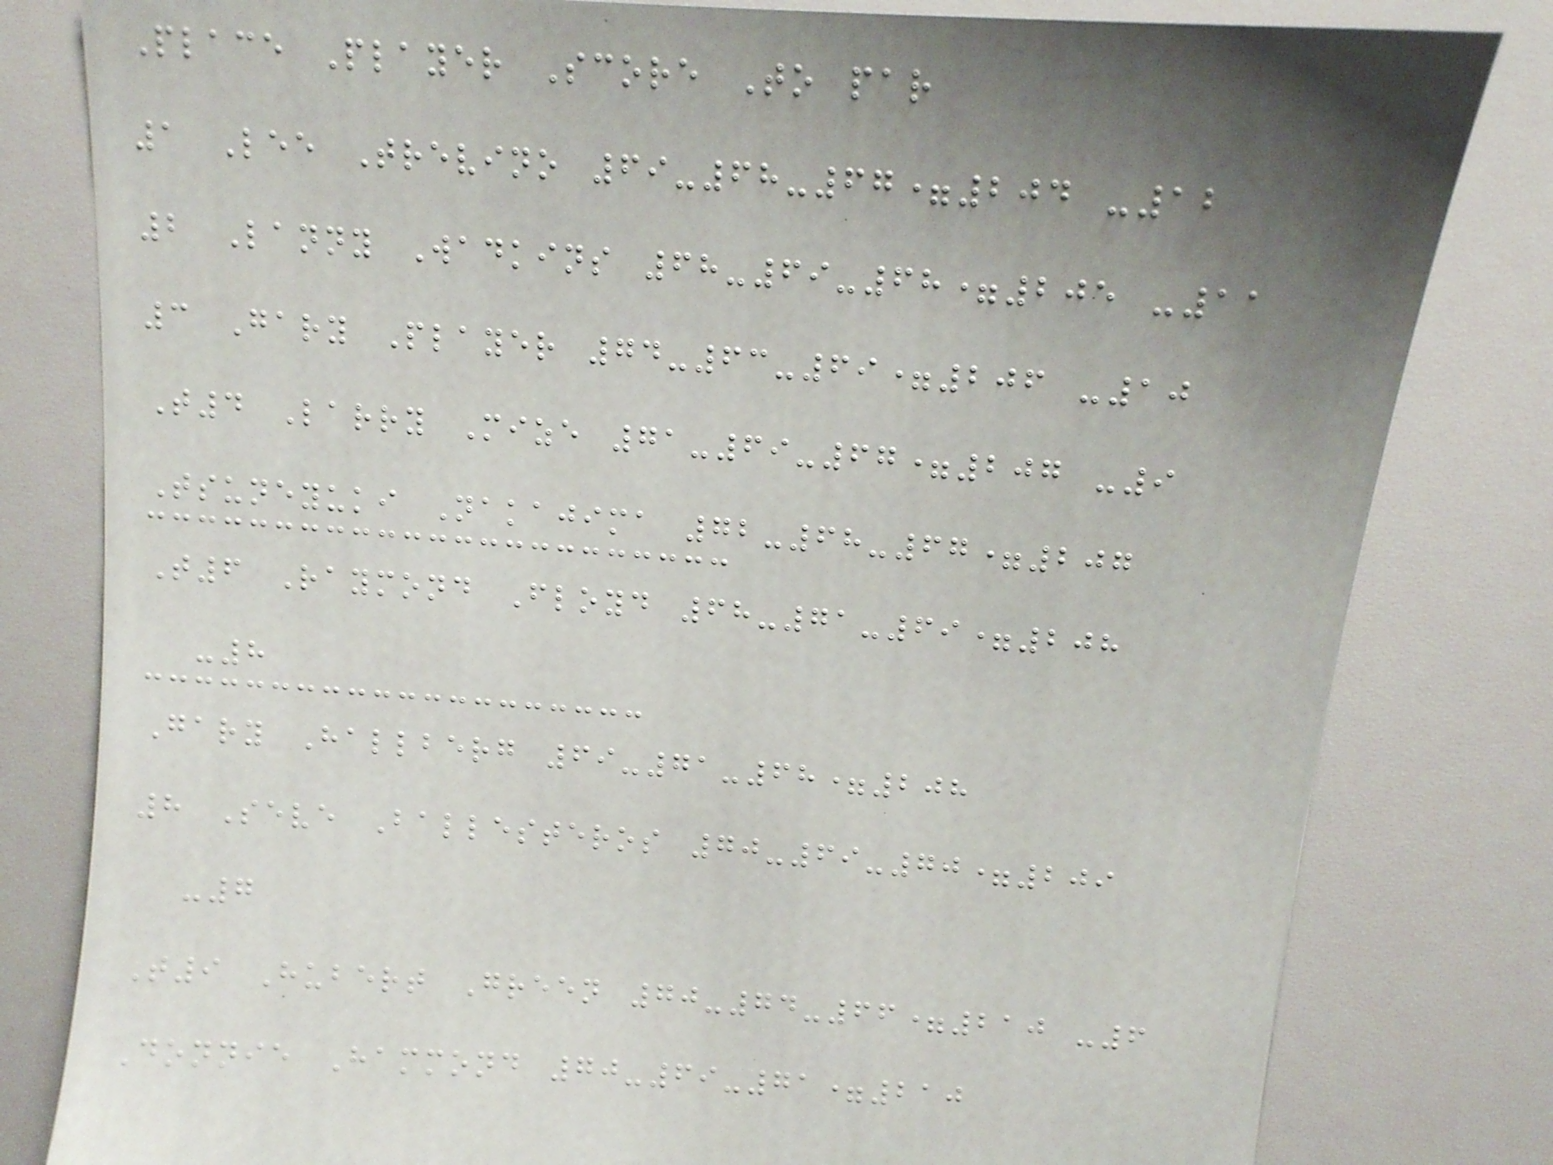Place Player Score To par
1 Lee Trevino 69-68-67=204 -12
2 Lanny Wadkins 68-69-68=205 -11
3 Gary Player 74-63-69=206 -10
T4 Larry Mize 71-69-67=207 -9
Tsuneyuki Nakajima 72-68-67=207
T6 Raymond Floyd 68-71-69=208
-8
Gary Hallberg 69-71-68=208
8 Seve Ballesteros 70-69-70=209
-7
T9 Hubert Green 70-74-66=210 -6
Donnie Hammond 70-69-71=210
